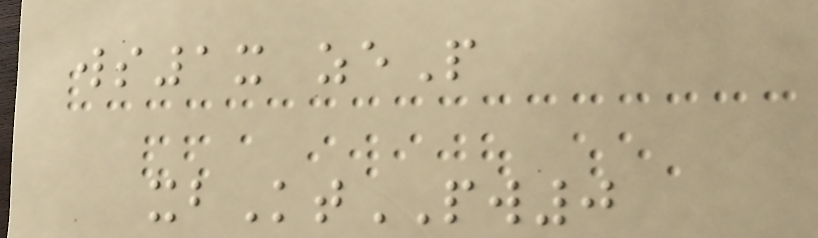ws1x zeP
xbKtPW0
